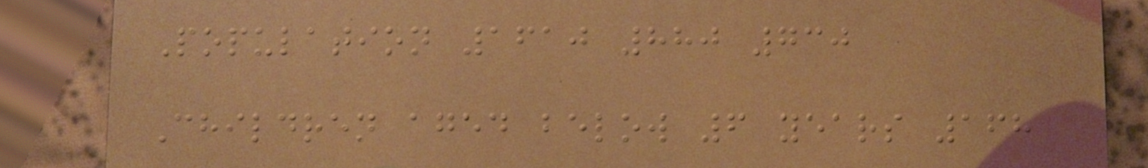Population 1610 880 730
Children aged below 6 years 168
